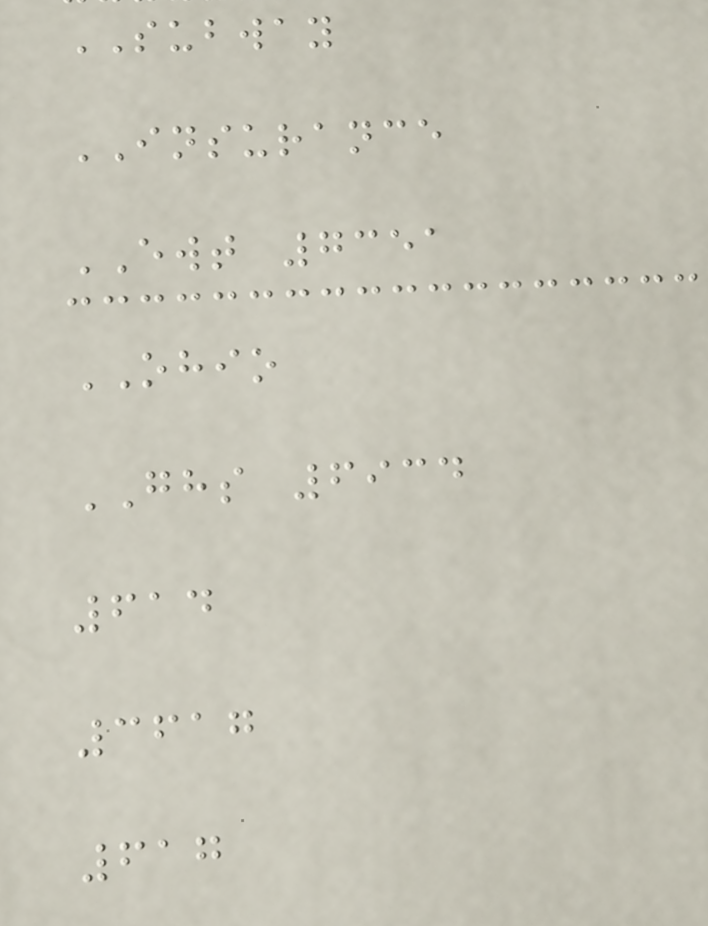SUBWAY
INSURANCE
EWT 7351
OHIO
GHS 6934
614
3617
617
